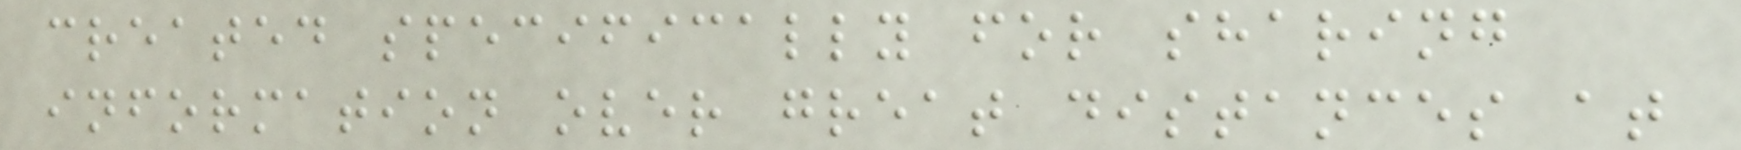created specifically for sharing
information over great distances at
